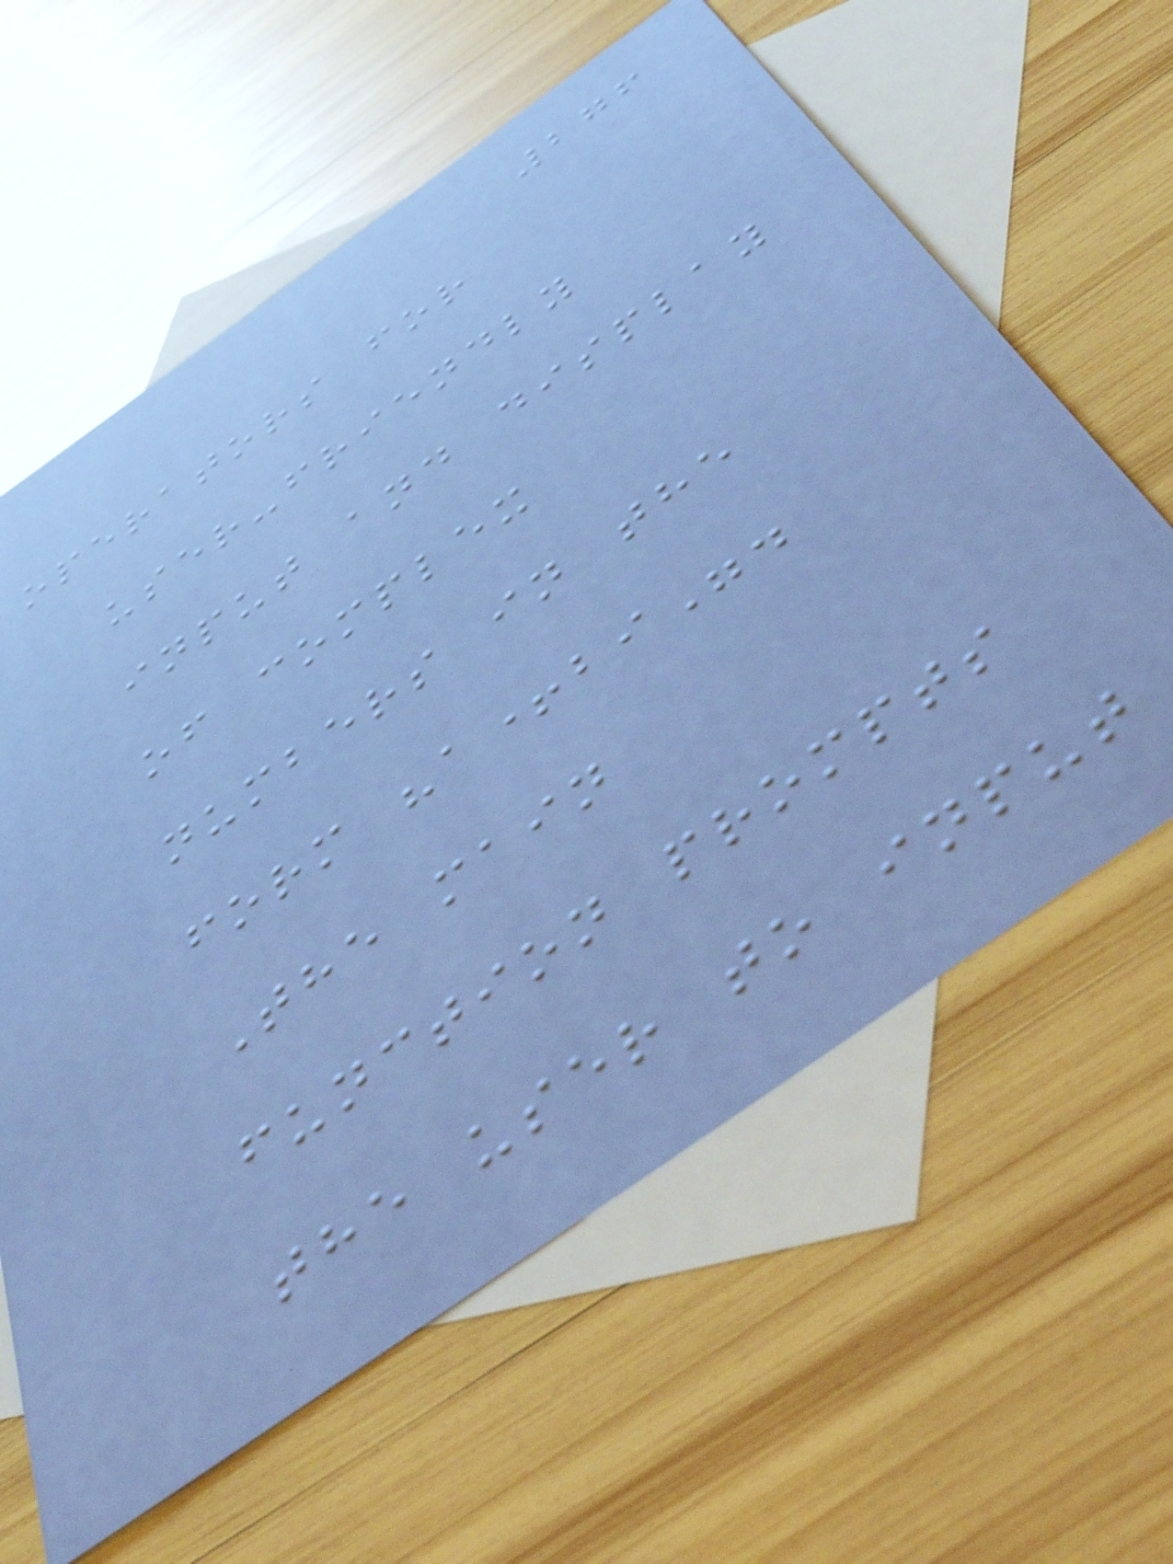276
operators for
user-friendly
input and display
of complex
numbers in the
form "a+bi".
The main
function prompts
the user to input
